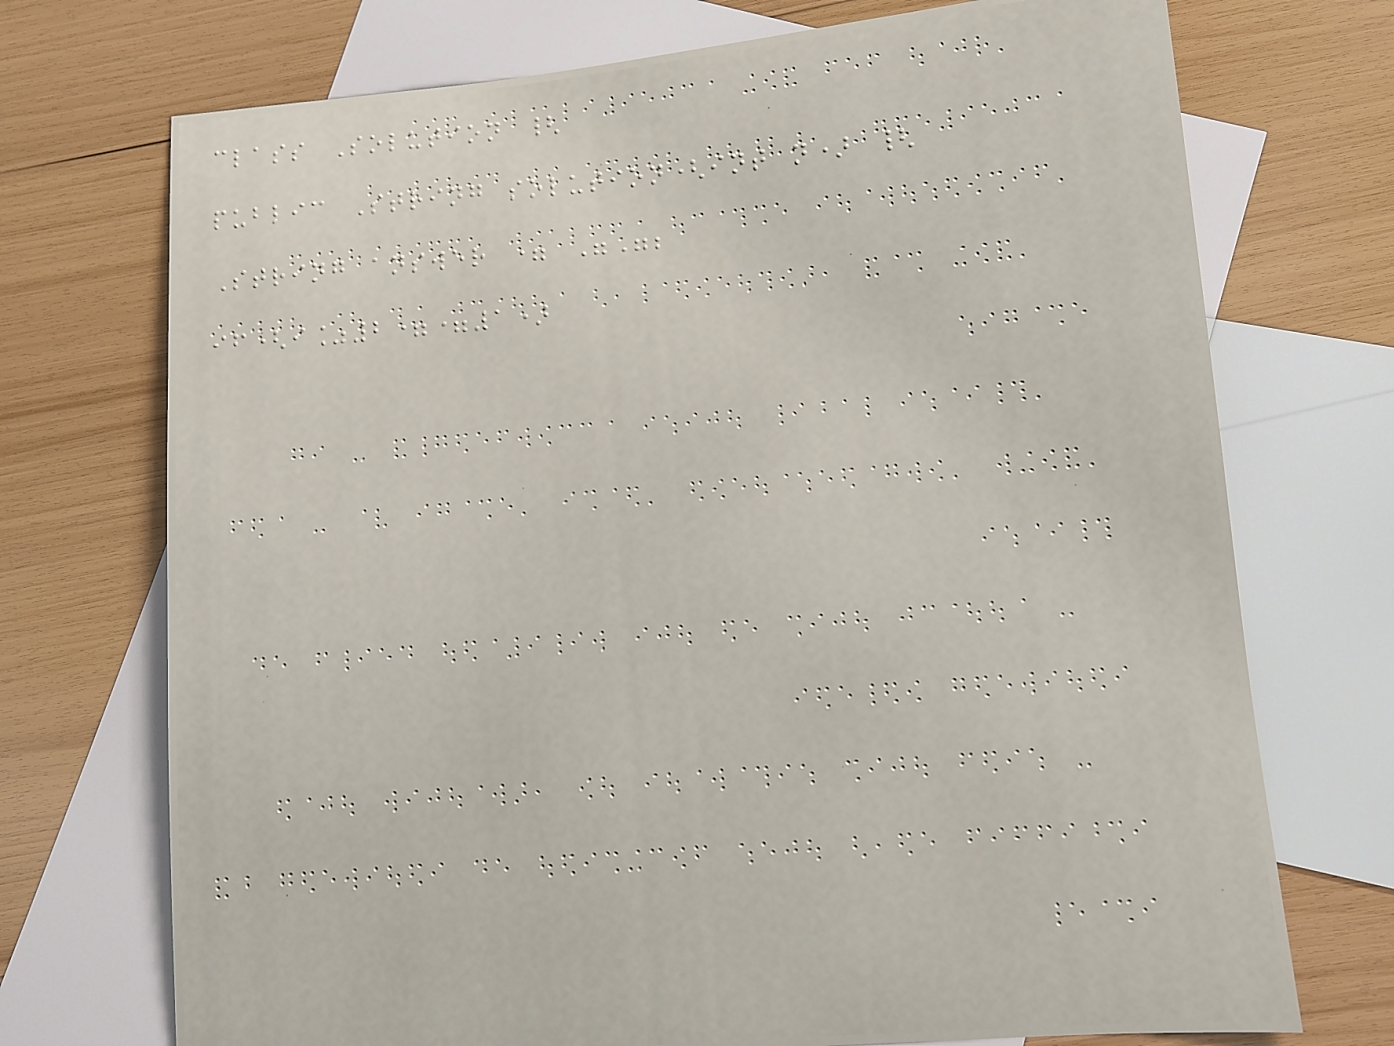class Solution {
public String solution(int n) {
String answer = "";
if(i%2==1)
